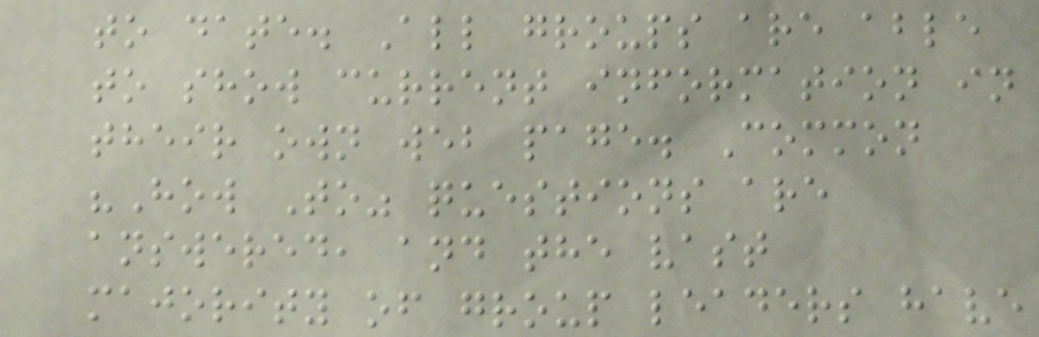to date. All groups are able
to show current information in
their own web page. Common
"How To" questions are
answered, and the vast
majority of group leaders have
